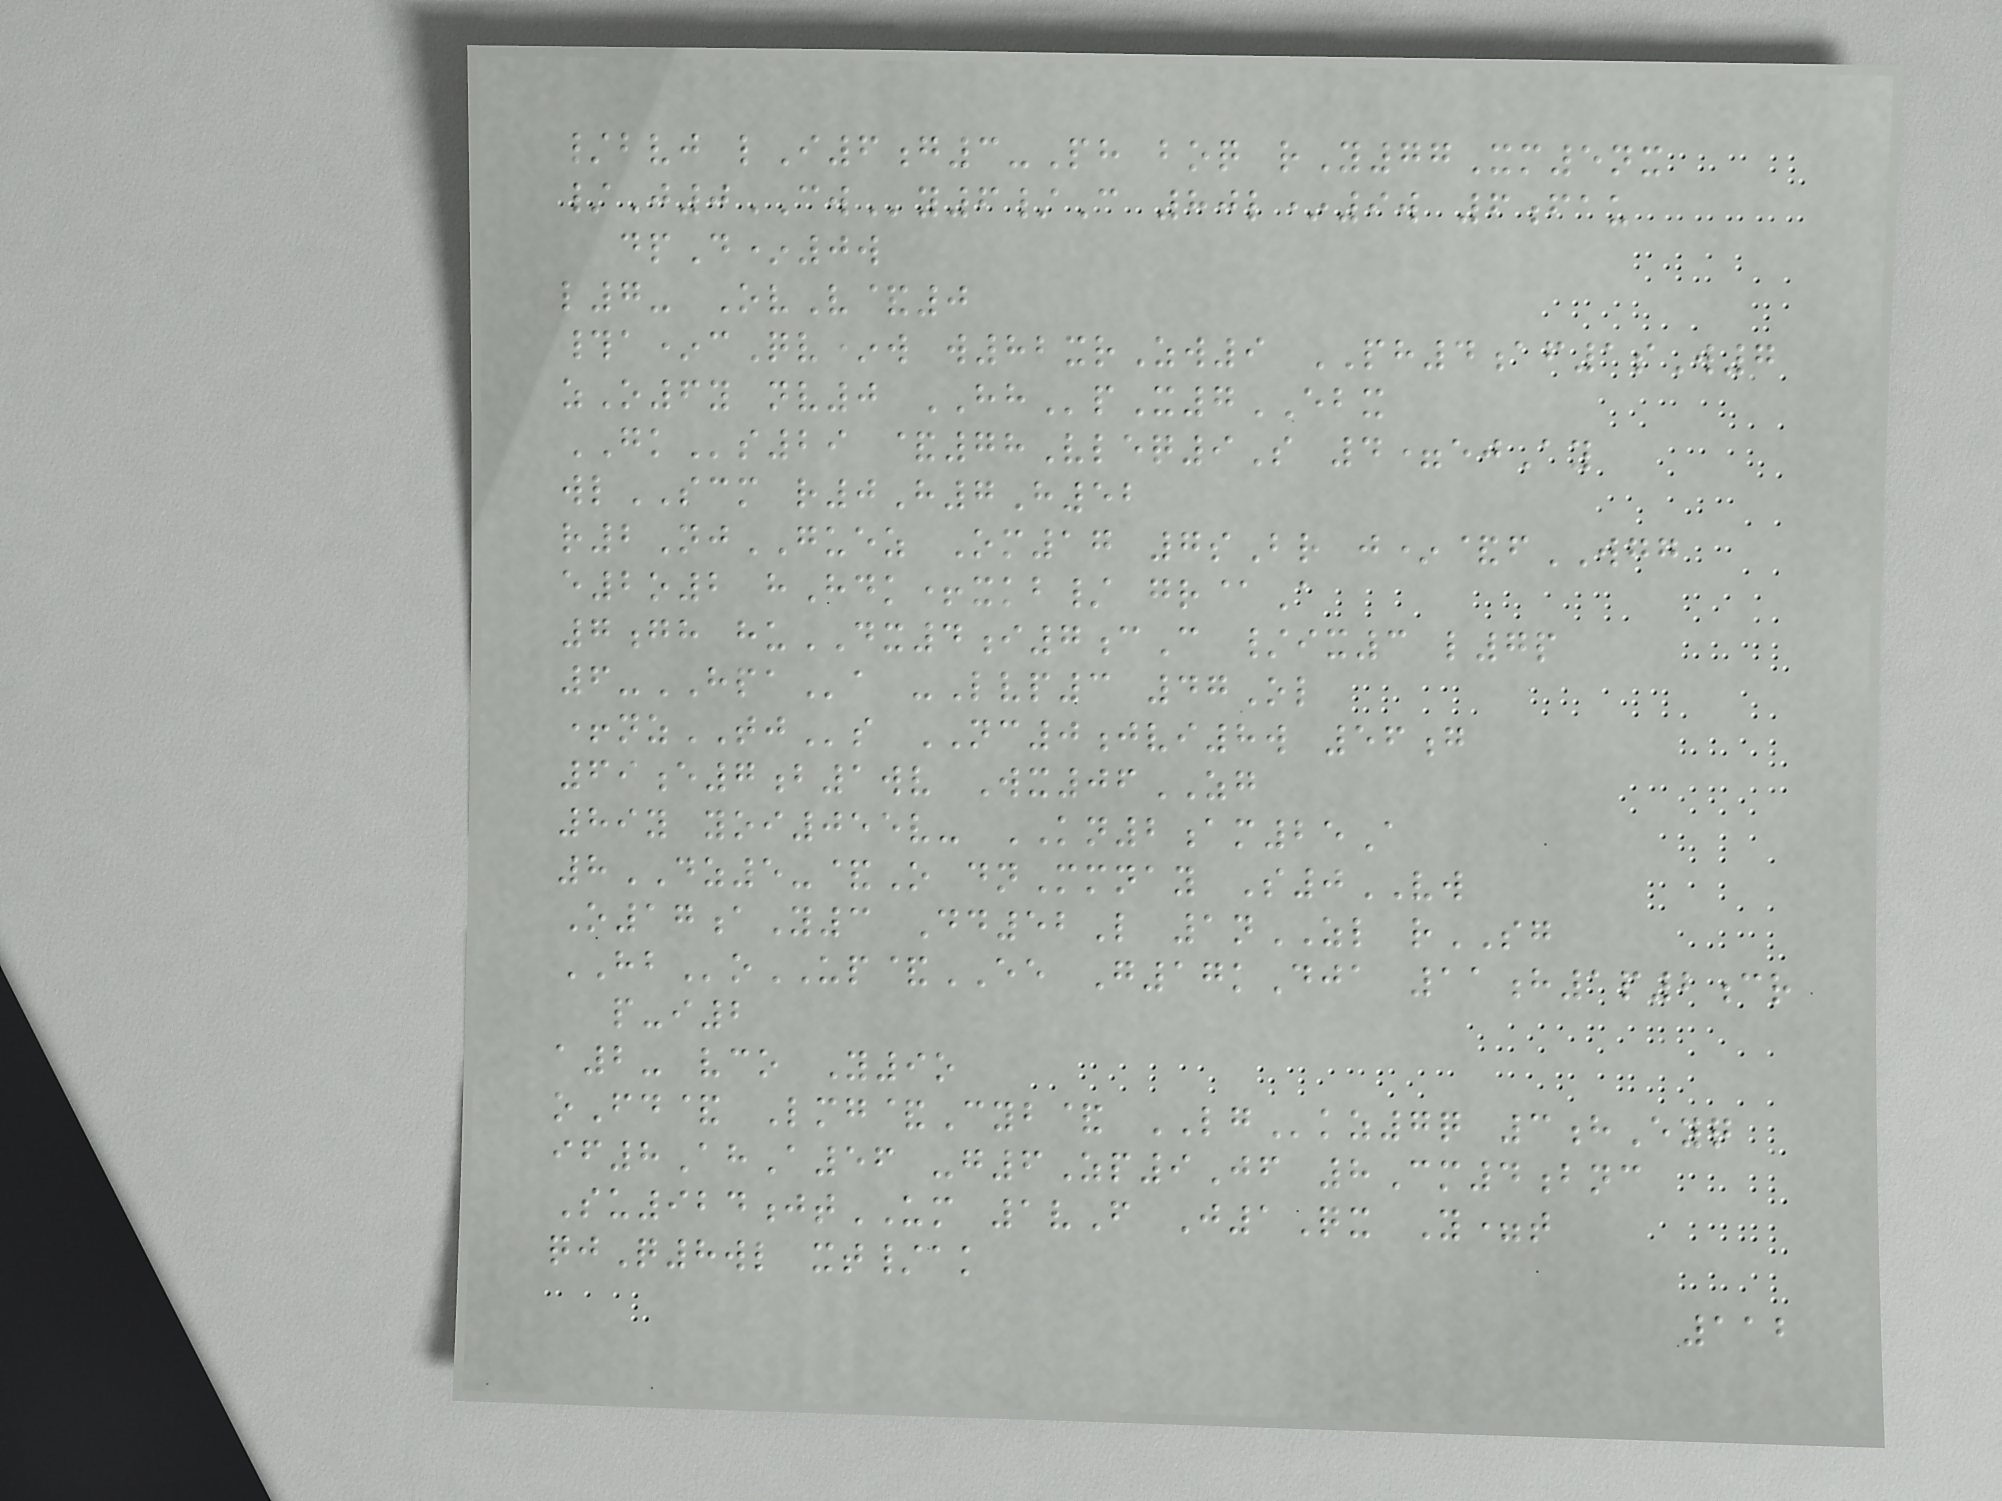/bvj lI6g3-Ph boq rY77Xm5nx
/J0CWy6/C 80l*9w 6fau
dpD*0w
l7- OvV&0
#a*cQv*w w82xrZw9 PH4af1sW7
zO6y nv0 HHpX7EBX
GKs29 &78Vleq9S 4=ejAy
wlSCM r0H7H52
r2NjGUEZ Om17 7sBr j*&fWGG
e2o2 hHdk+xkb/ gr@A
7gh huDX4i7cC /ix3 l7p
6-HPAa -Lvp3 47Ol
+nzTJs NC0jvi8w 56g
69e7b1wv Wx06ZG
89y yoi055v- KN2am25A
8DZ5-&O dnMmnay S0VW
O17aY3 Dd52L 1nZL rSG
HBoUP&EE G17kDja 11h1p2cr
p-i2
a2- vco Y9o
oFd& Lmg&Cyb& LGkz7q 3hEyq
if8AhA56 -g6Zp9Jf 8Cm4bnc
Su924jtUM 1vF J1Qx Y=t
qjQ8wl xt/ak
112
